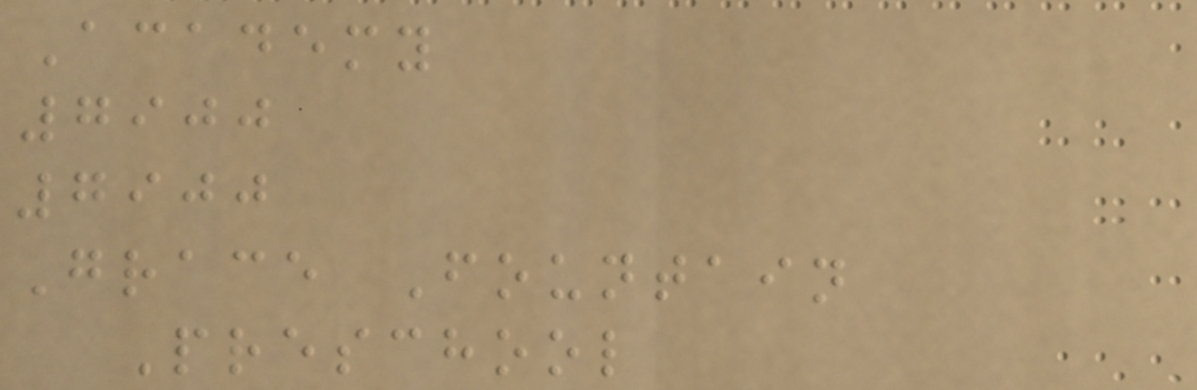Academy
7900
7900
Grace Fountain
Preschool
